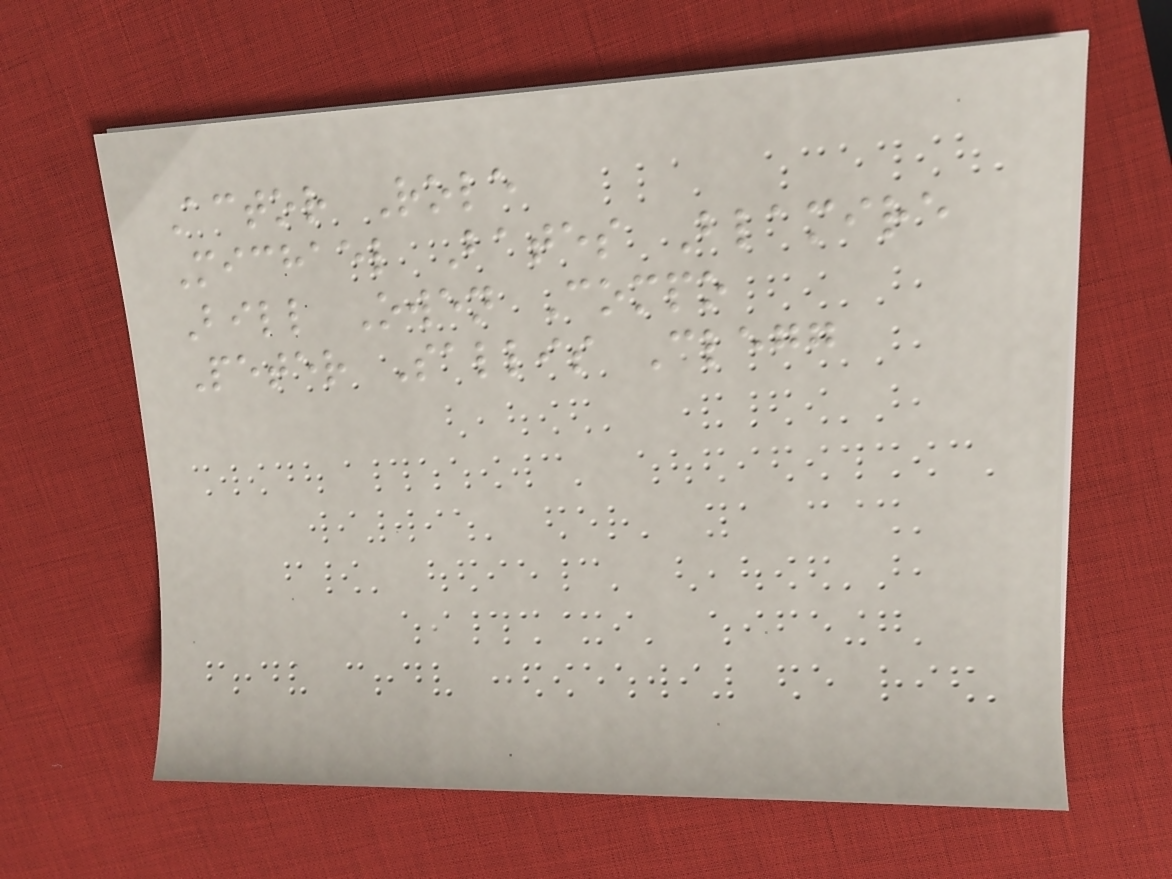Actor Role
Michael Bates Blamire
Bill Owen Compo
Peter Sallis Clegg
